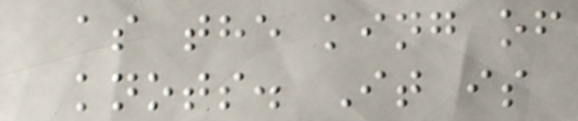as the king of
knots. It is
